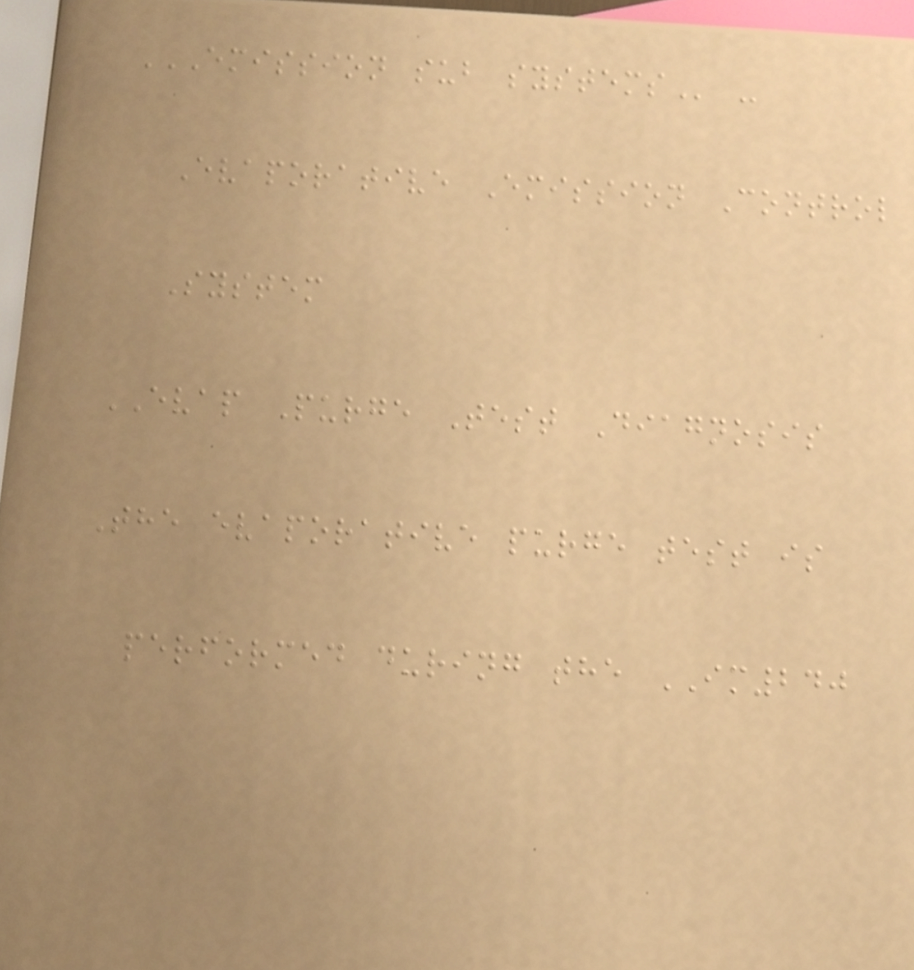EMISSION SUB SYSTEMS -
Evaporative Emission Control
System
EVAP Purge Test Diagnosis
The evaporative purge test is
performed during the IM240
